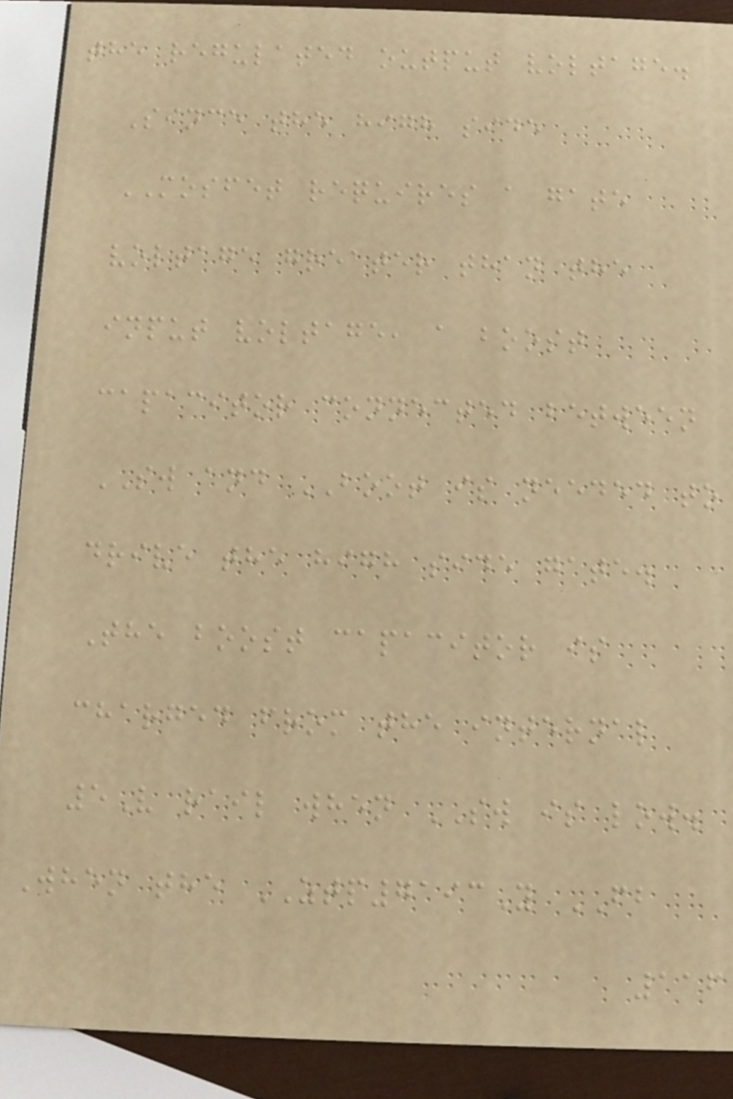the regulated output voltage.
Since the high side
MOSFET requires a gate
voltage greater than the
input voltage, a boost
capacitor connected between
SW and BOOT is needed to
drive the high side gate.
The boost capacitor is
charged from the internal
5V rail when SW is low.
When the ZTP7193Y FB
116
